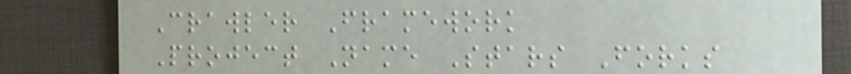Crawler Framework
Project Name Stars Forks
